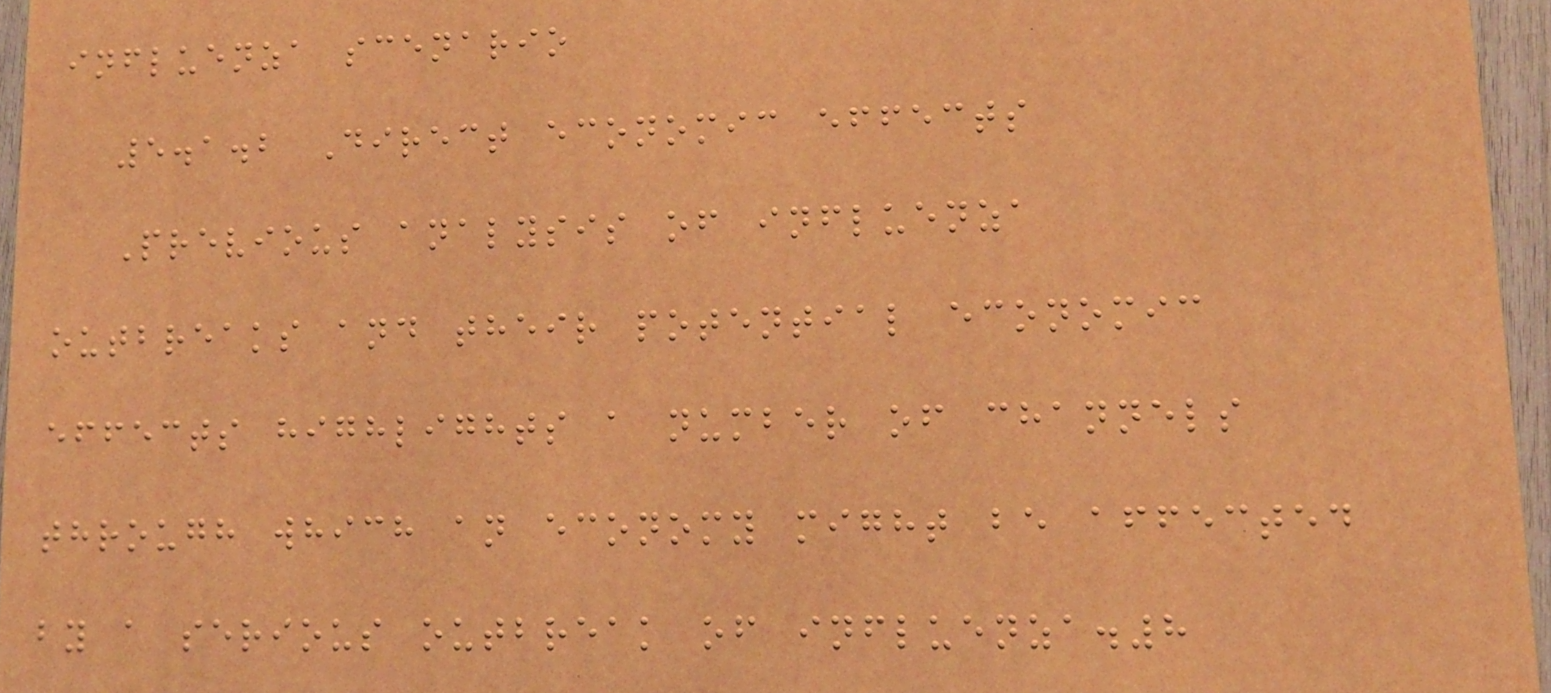influenza scenario
5.1.2 Direct economic effects
Previous analysis of influenza
outbreaks and their potential economic
effects highlights a number of channels
through which an economy might be affected
by a serious outbreak of influenza.8
